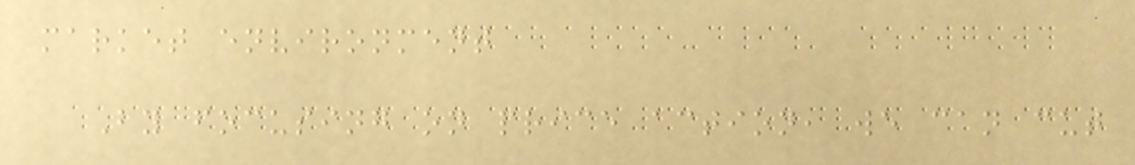market environment
By focusing on price action, we can cut
